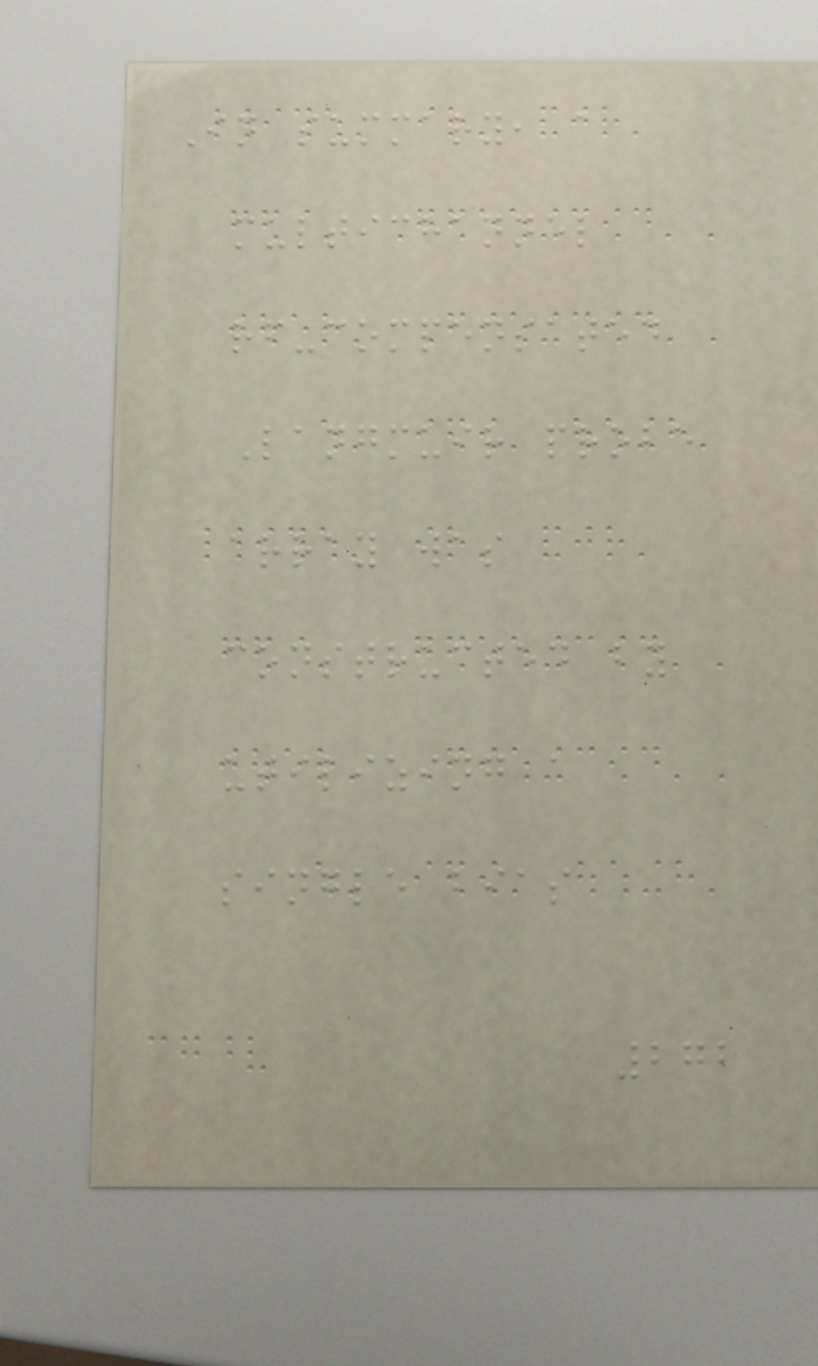In summary, a
multichannel
rf-compensated
Langmuir probe
array was
constructed by
utilizing a
single bias
272
